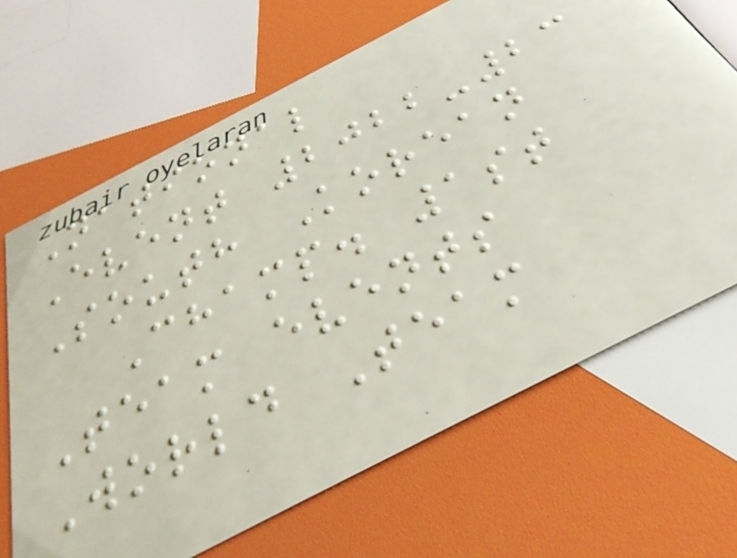National
Event 2022-23
South Korean
Champ. 1st
Team events
World Team
